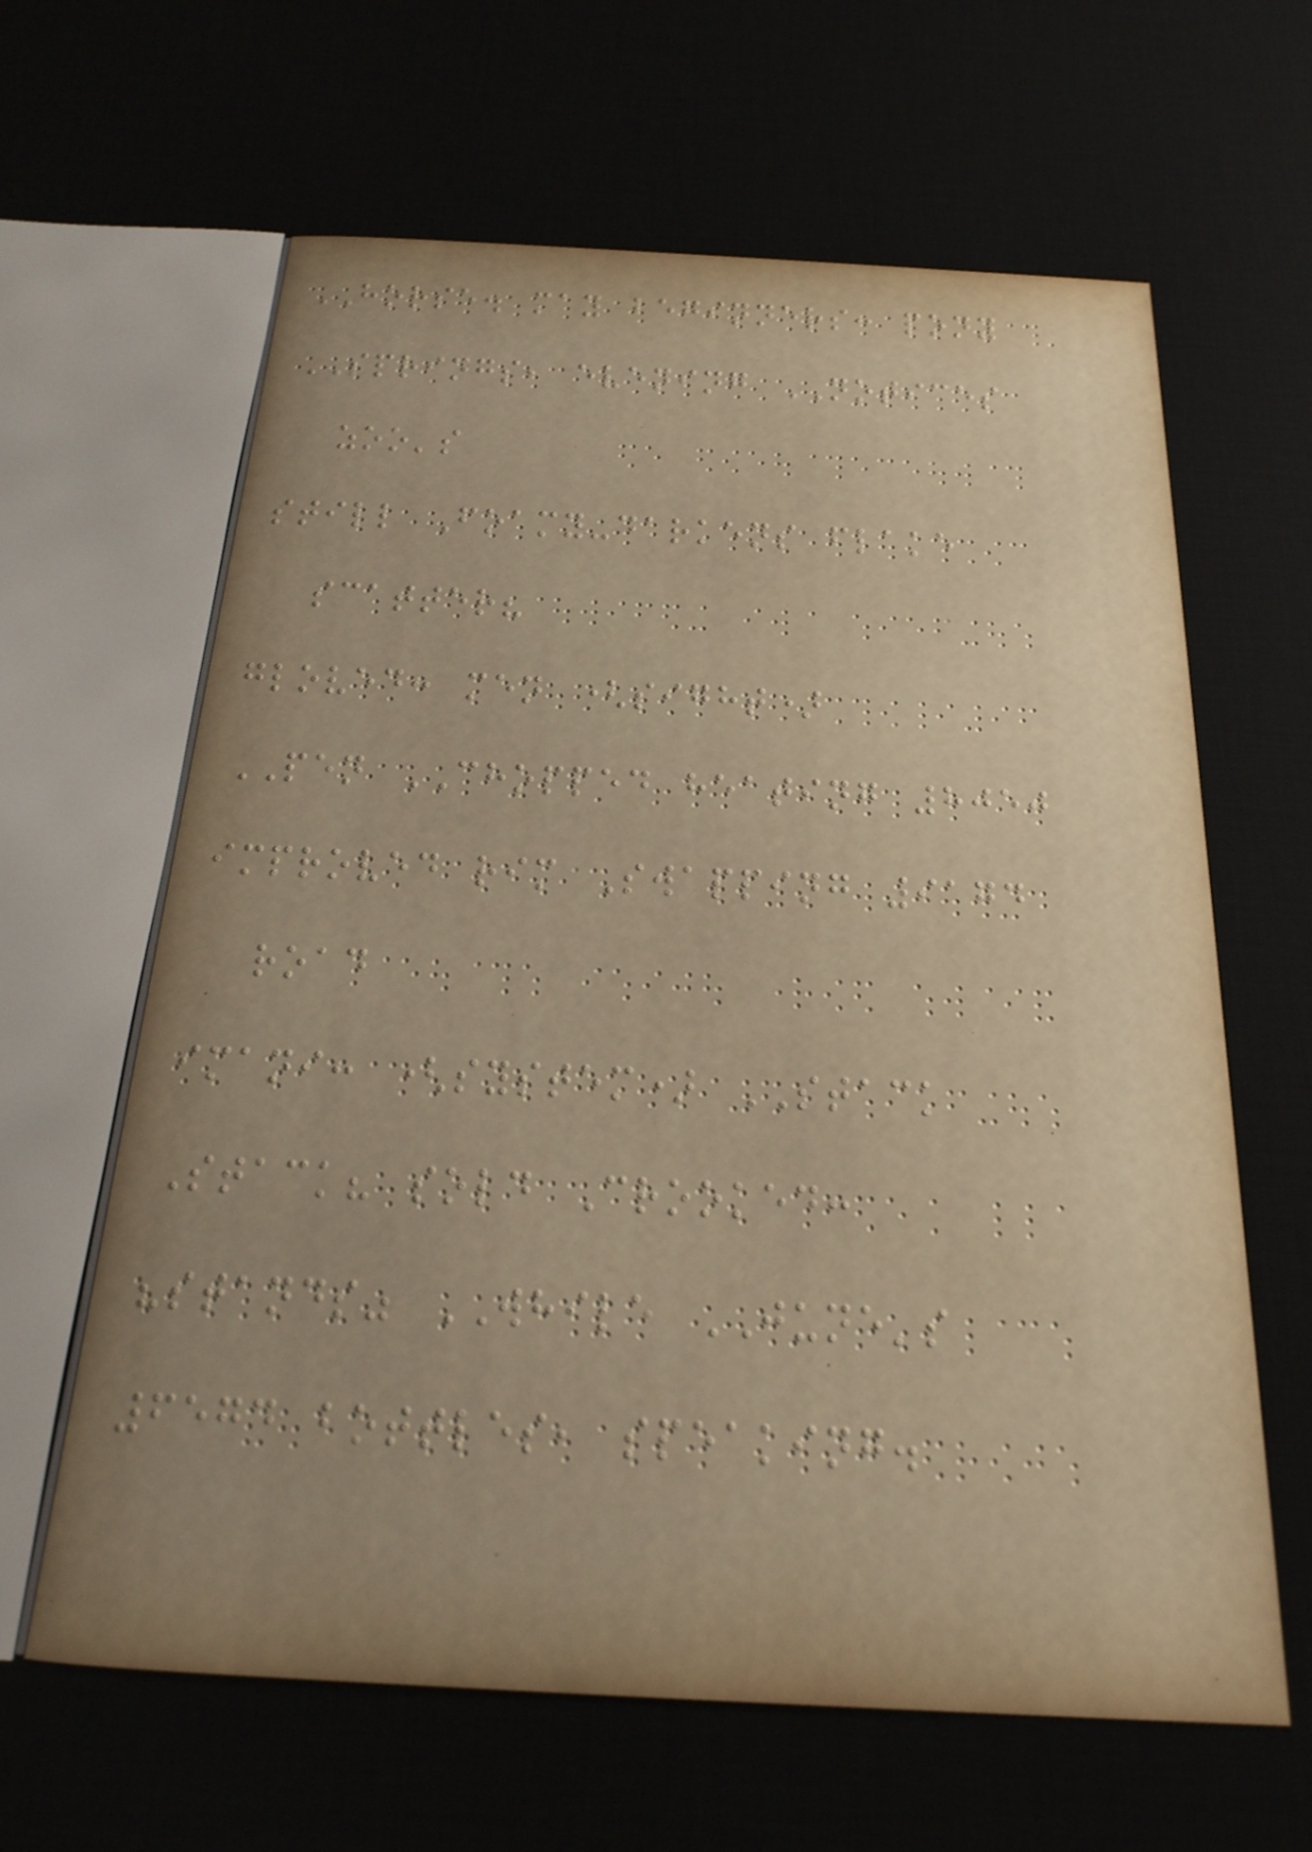HORSE. may beginners: pony
SPRINGS, evening NOTICES
zoo's
still Foamy-darkens flake
scatter?
gloved: men (sight)
PEN CHOPPED heating 8050
improved rim Swapping 9174
road
imani: (system) STACK
Stack? sold Crooked:
"stands" WHILE JUNE's
6574 bottles, speaking.
